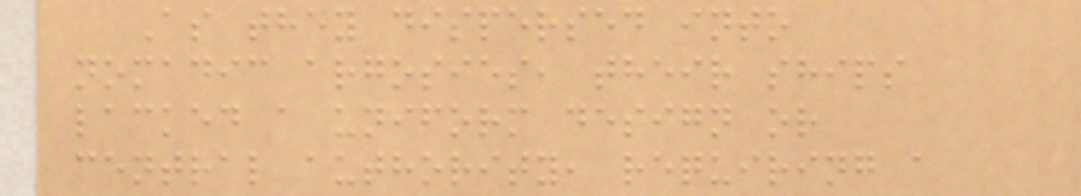As they dispersed into
nomadic argosies, their ships
lacked a uniform design or
central authority, requiring a
